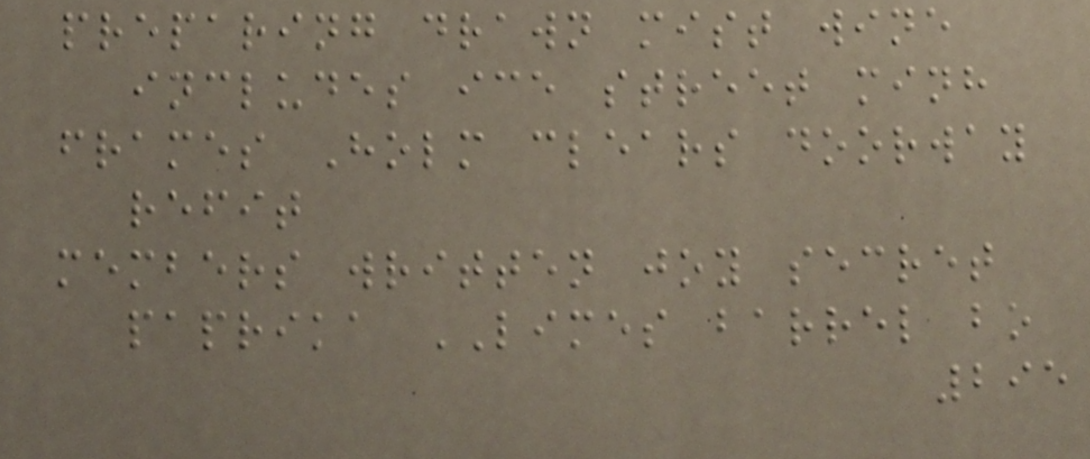preparing drawn mist wine
includes ice street minh
frames Holm clears doorway
refit
members written joy secret
paprika LIMES barrel bo
295
